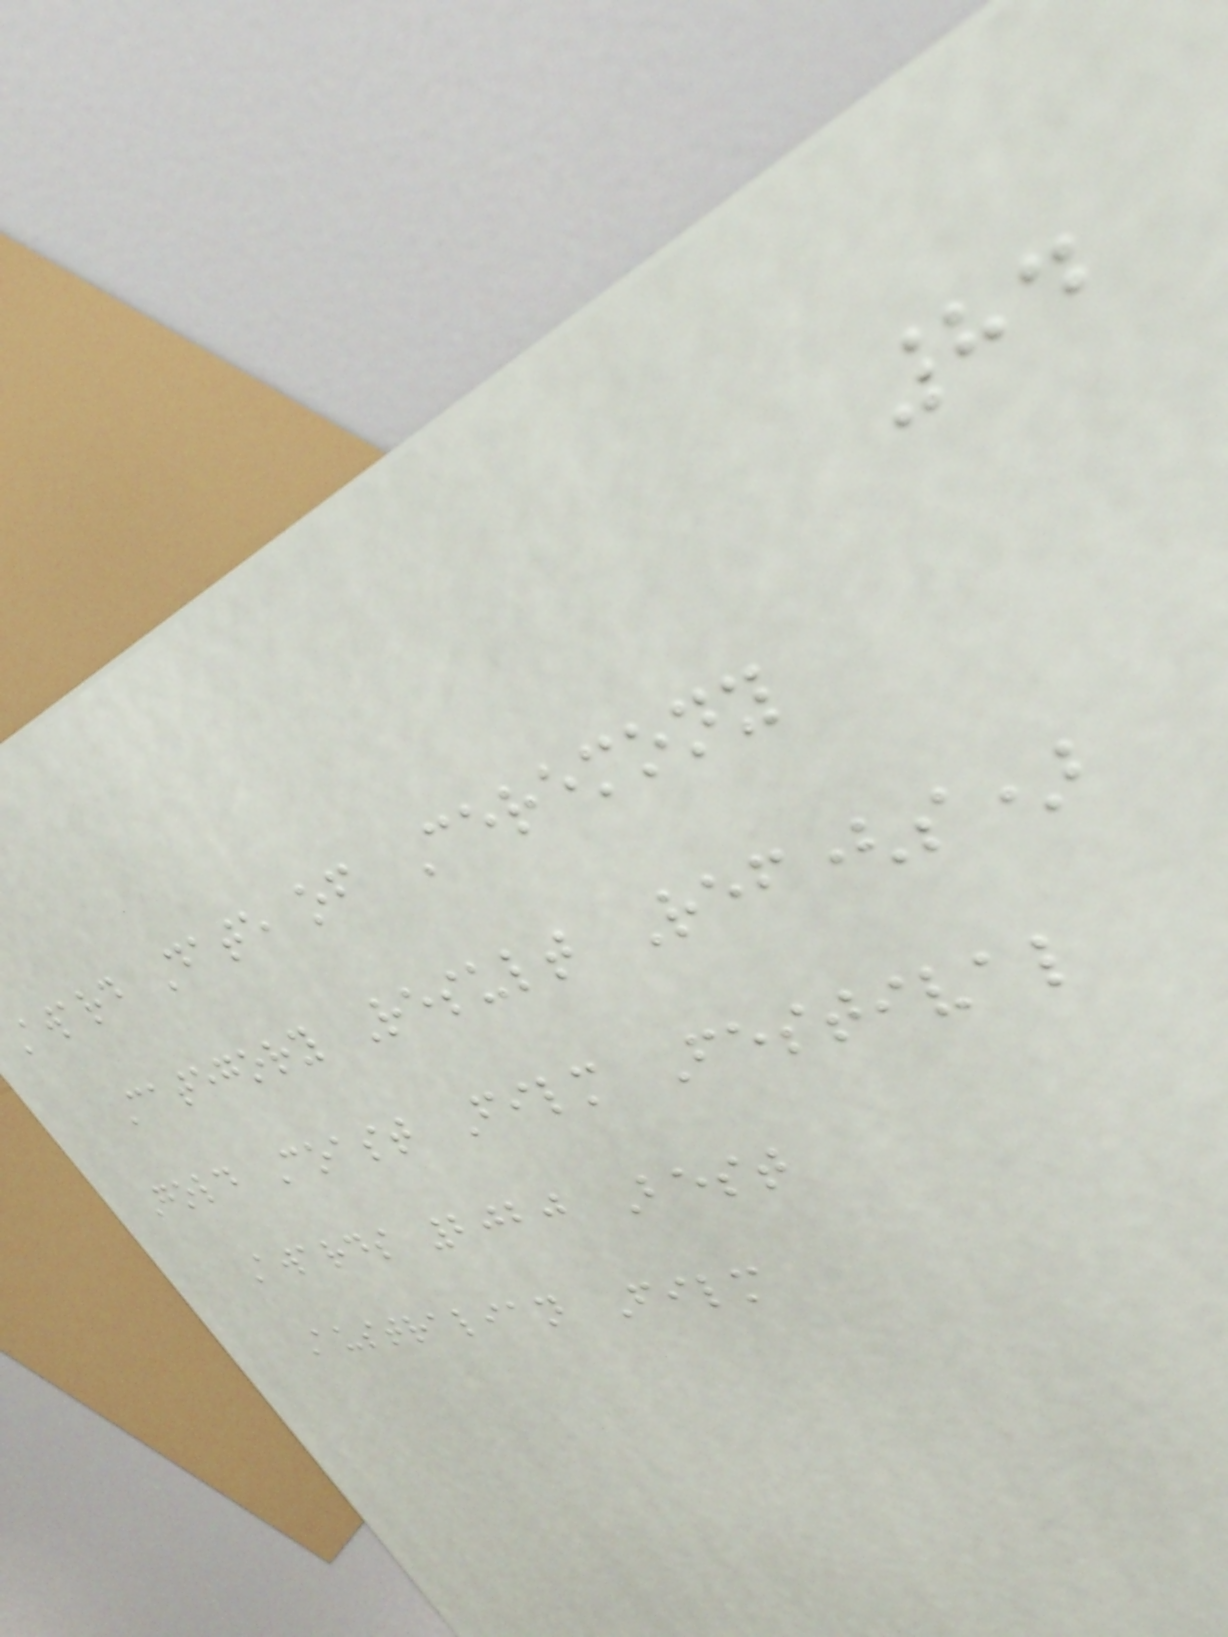84
award Date of Ceremony
Category Result Ref(s)
Gold Coast Film Festival
Awards 2020 Best
Australian Film
